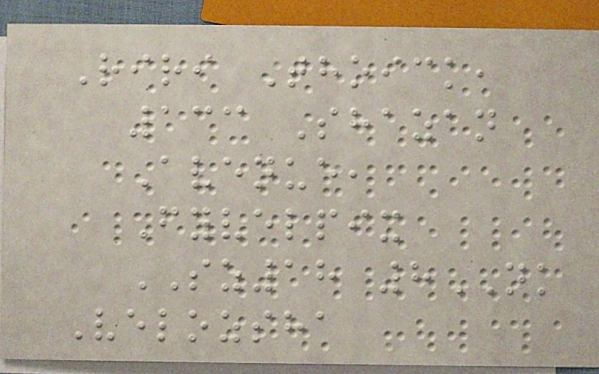Riri Thoick,
133 Shazan
Avenue,
Fyvelpix
SZ18 8NK
Velozsha
